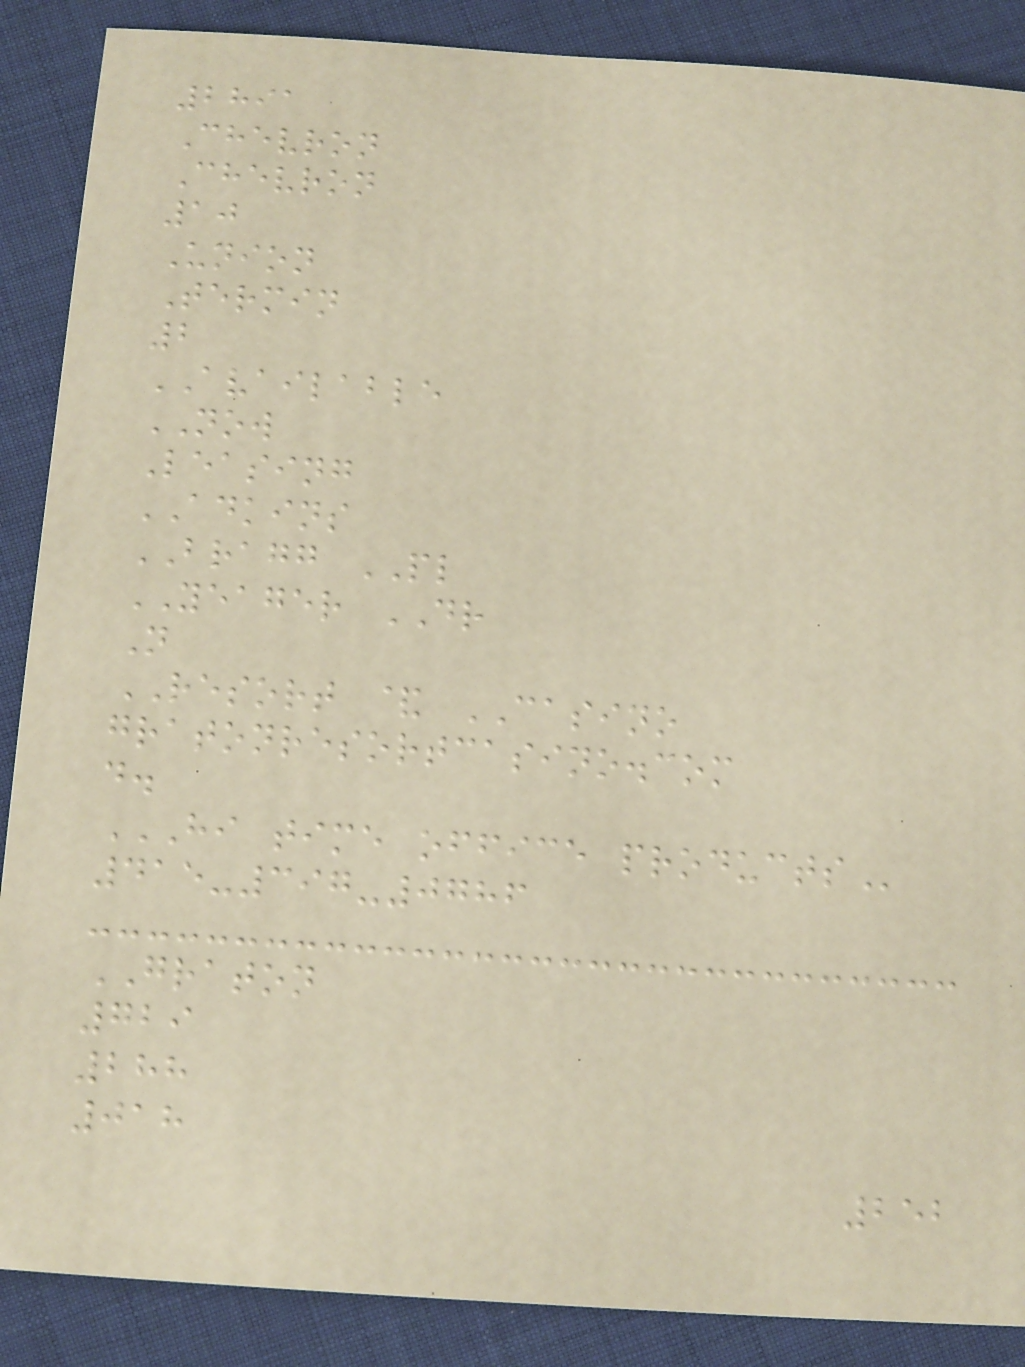2891
Chevron
Chevron
10
Union
Termin
2
AVAILABLE
NOW
Leasing
ADKINS
BRAGG PL
YEAGER DR
N
RESORT & CASINO
gratonresortcasino.com
d.
HI TIME OFFICE PRODUCTS
415-397-0786
GRATON
729
288
018
252
